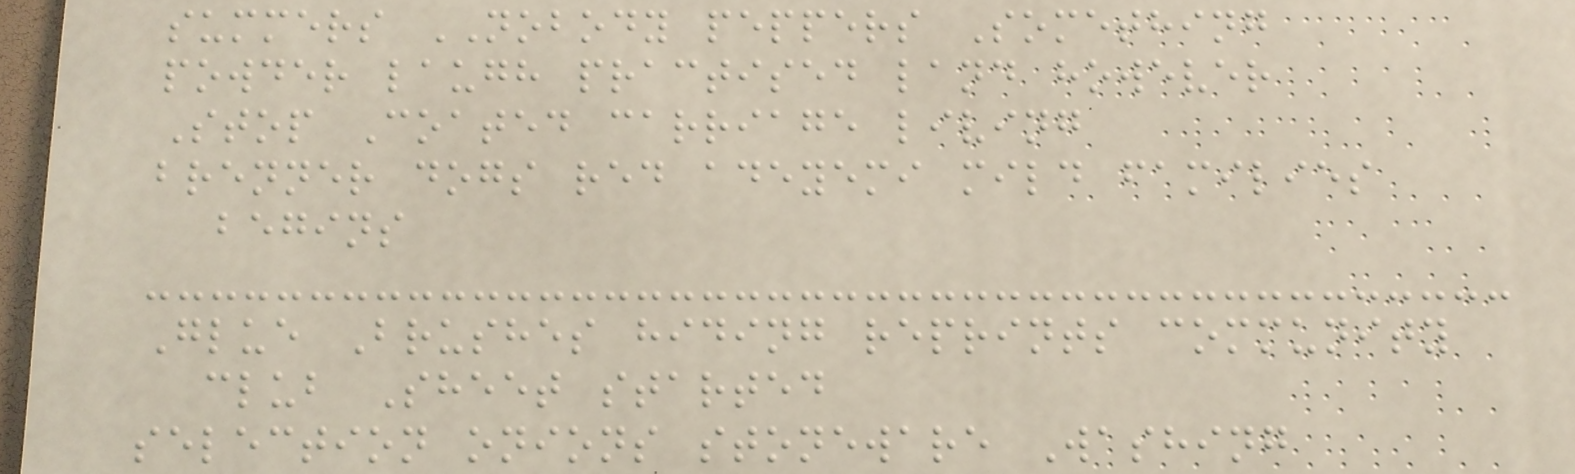summers NOBODY peppers Something
powder laugh practised land however
Stop Coated carriage living
brenner dogs red adeyemi mild families
begins
Glue Brushes hiding reprints community
club Sheet started
selection onions stoneware Washing
